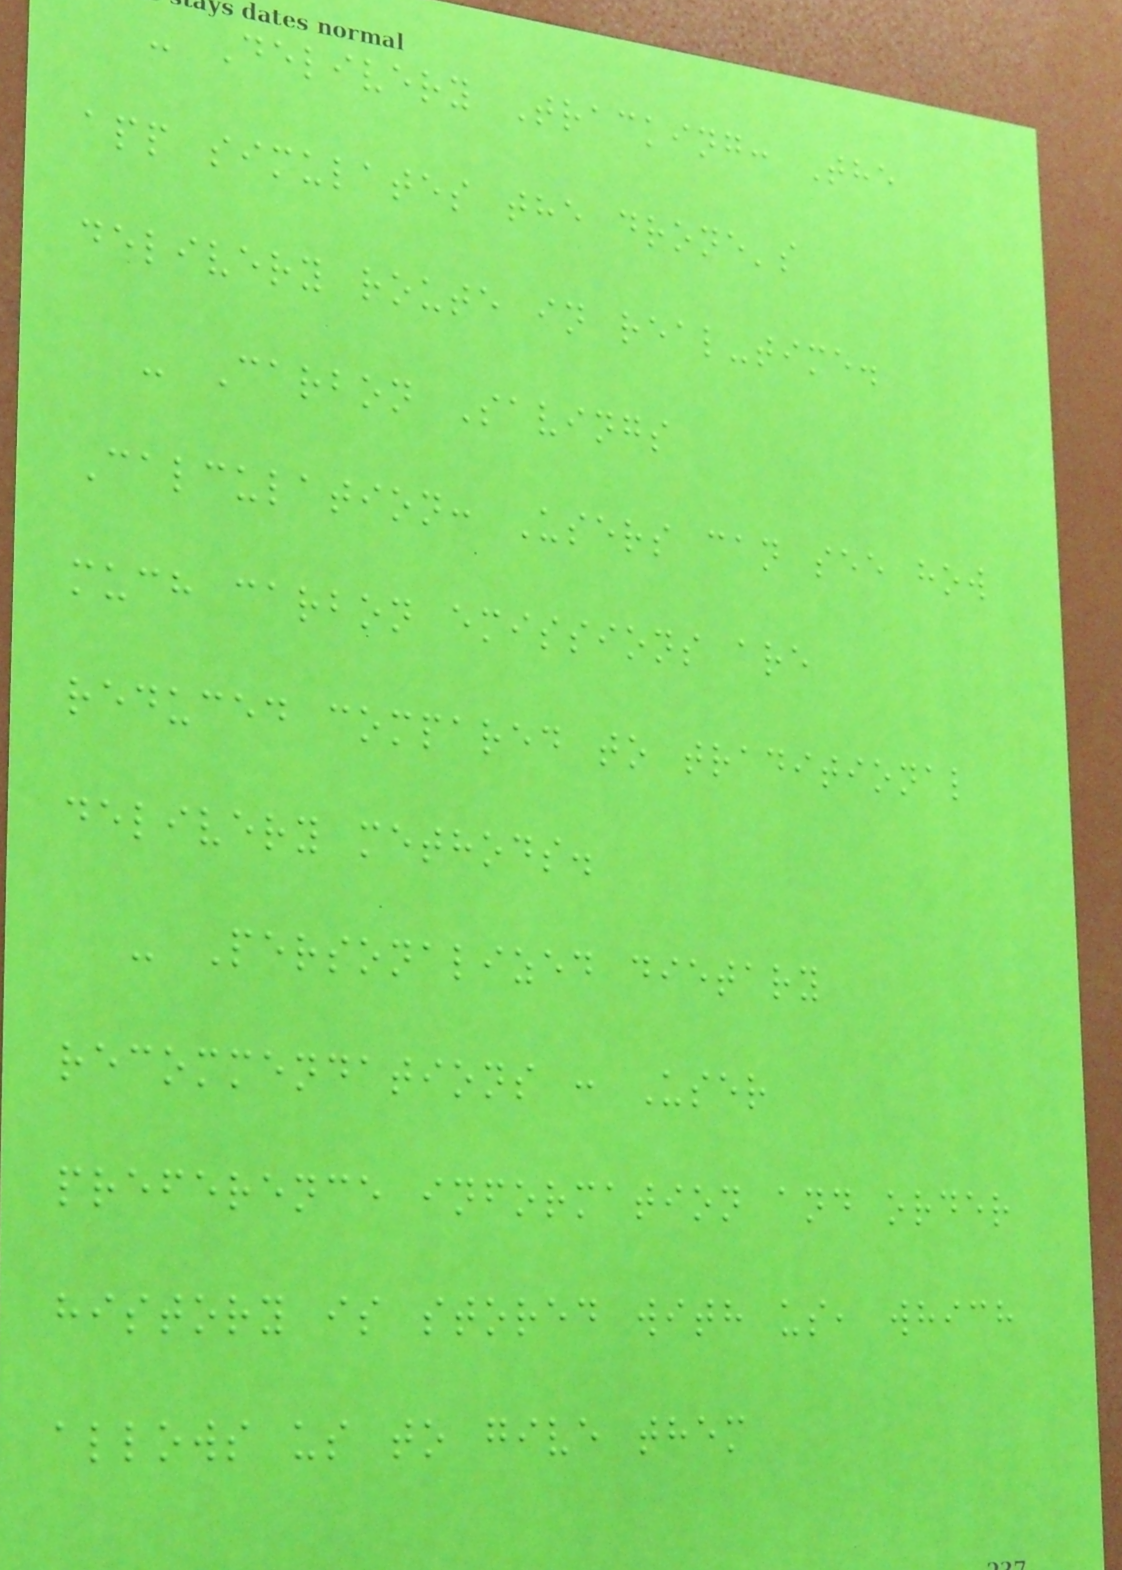- Delivery Tracking: The
app simulates the drone's
delivery route in real-time.
- Carbon Savings
Calculation: Users can see how
much carbon emissions are
reduced compared to traditional
delivery methods.
- Personalized dietary
recommendations : User
preference information and order
history is stored with us, which
allows us to give them
